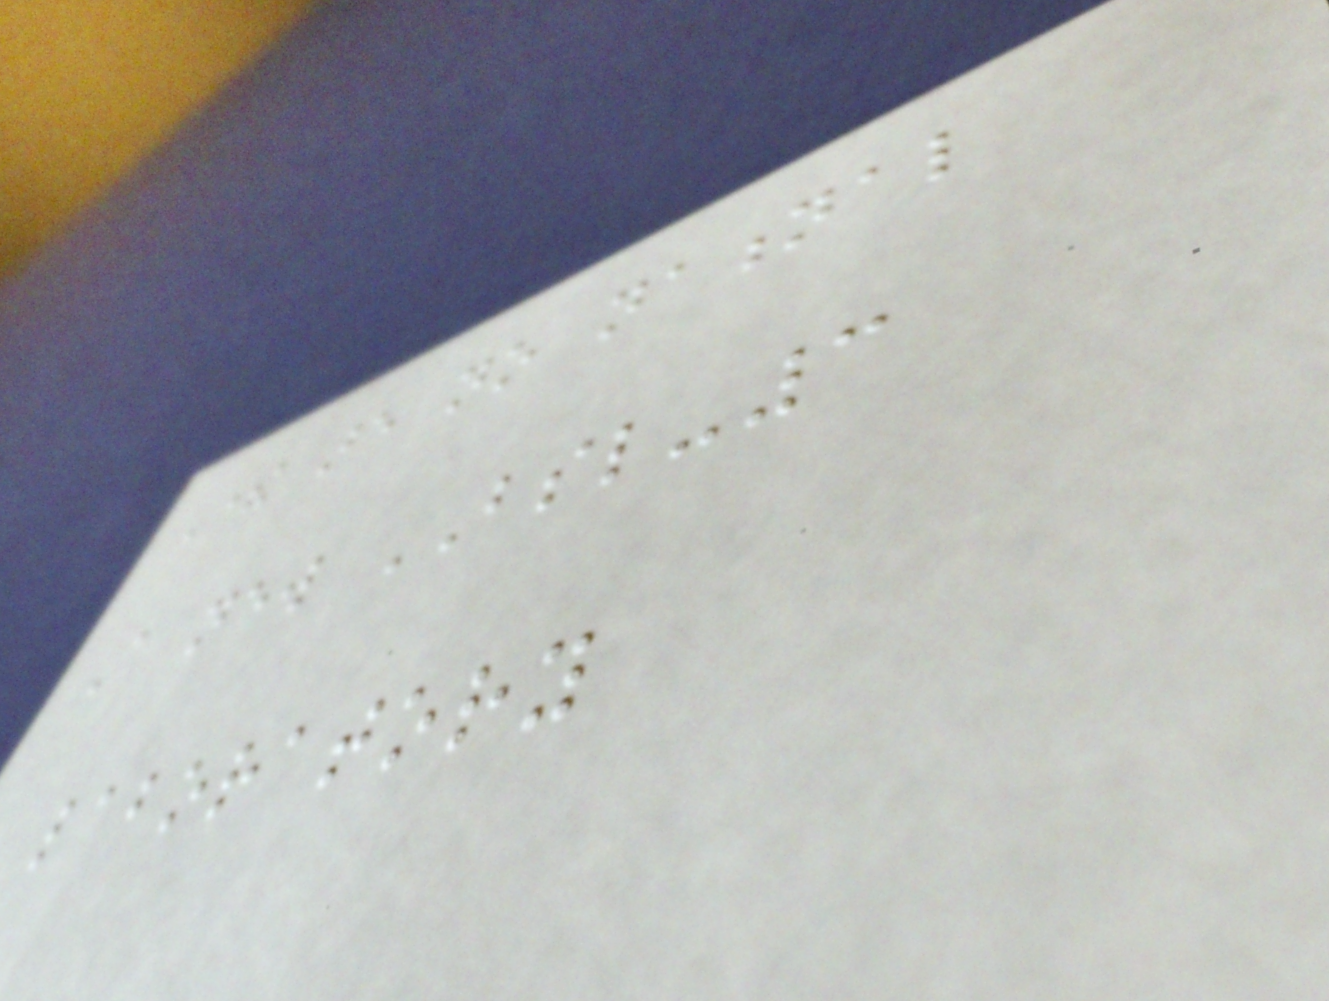There are no national
A new BSL-3
laboratory
